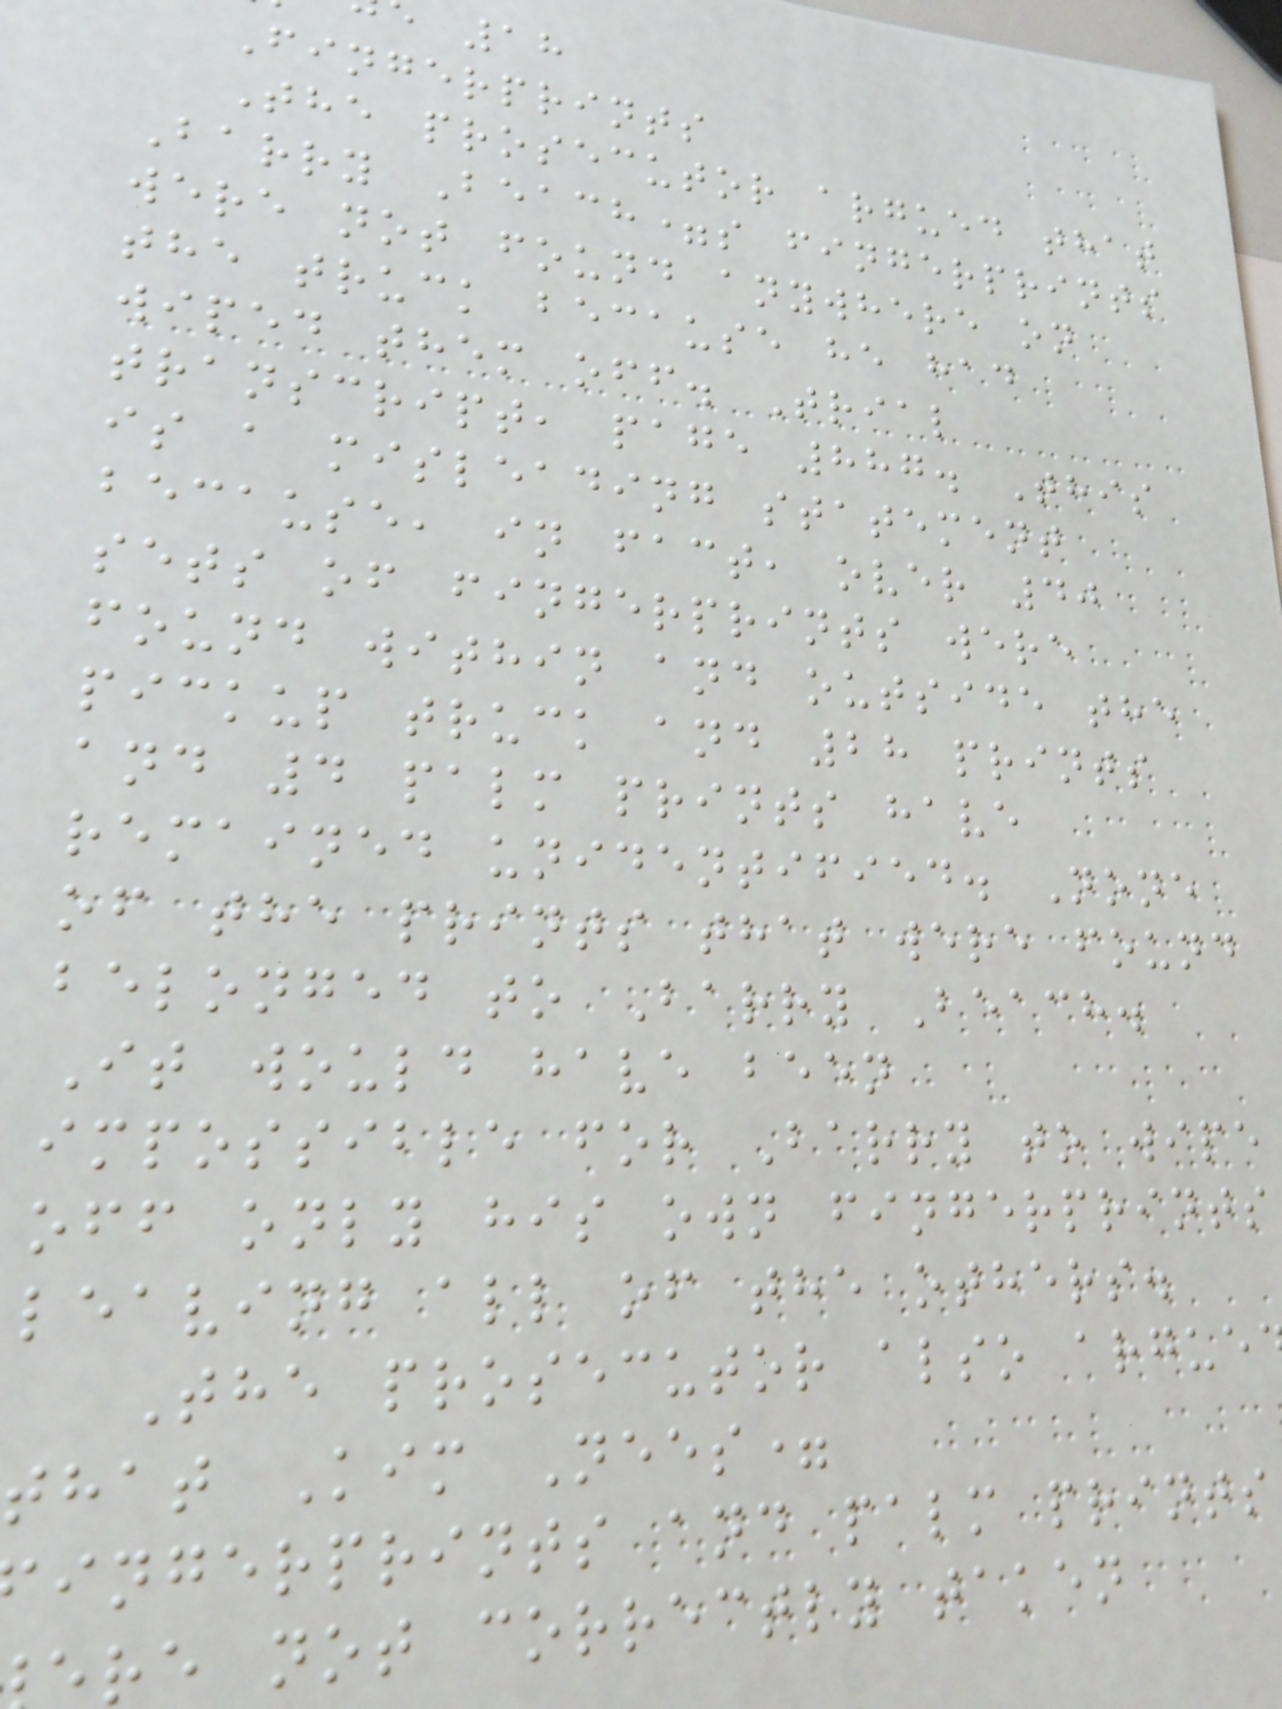Fingerprints
The prosecutor argued that
Barry Beach=s fingerprints
were not found anywhere on
the truck because he had
wiped them off. Trial
transcript, page 887. This
is a misleading statement
because, in fact, over 40
sets of fingerprints were
found within and outside the
pickup truck and 28 prints
and 4 palm prints have
remained unidentified. None
of the prints that were found
belonged to Barry Beach.
It would have been
impossible for Barry to wipe
off only his own fingerprints
leaving all of the others.
The prosecutor also argue
that Kim Nees=
ingerprints and palm prints
re not correctly taken
